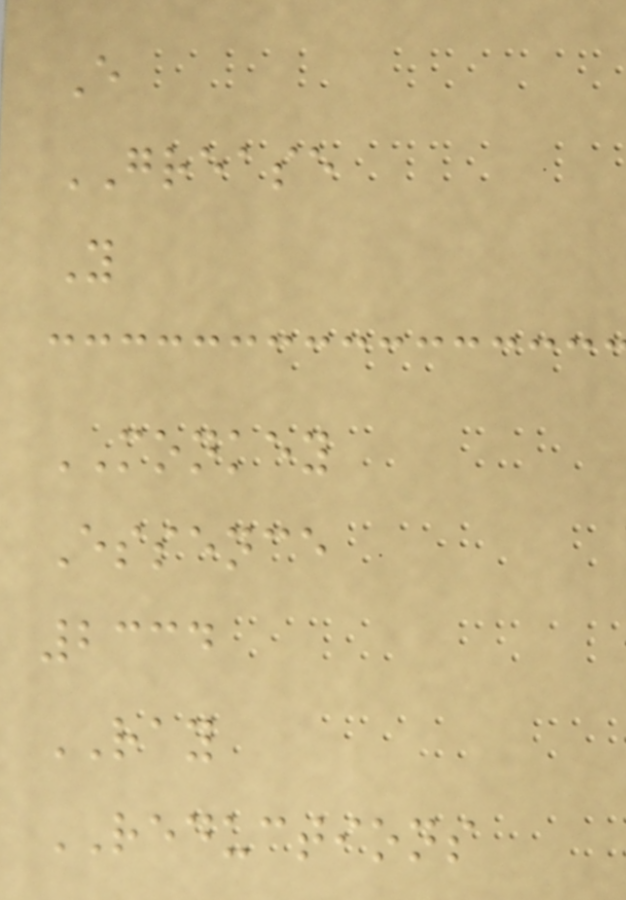E
GREASE
Y
MONKEY
Essence
2334
RAY
REDUCTIONS
